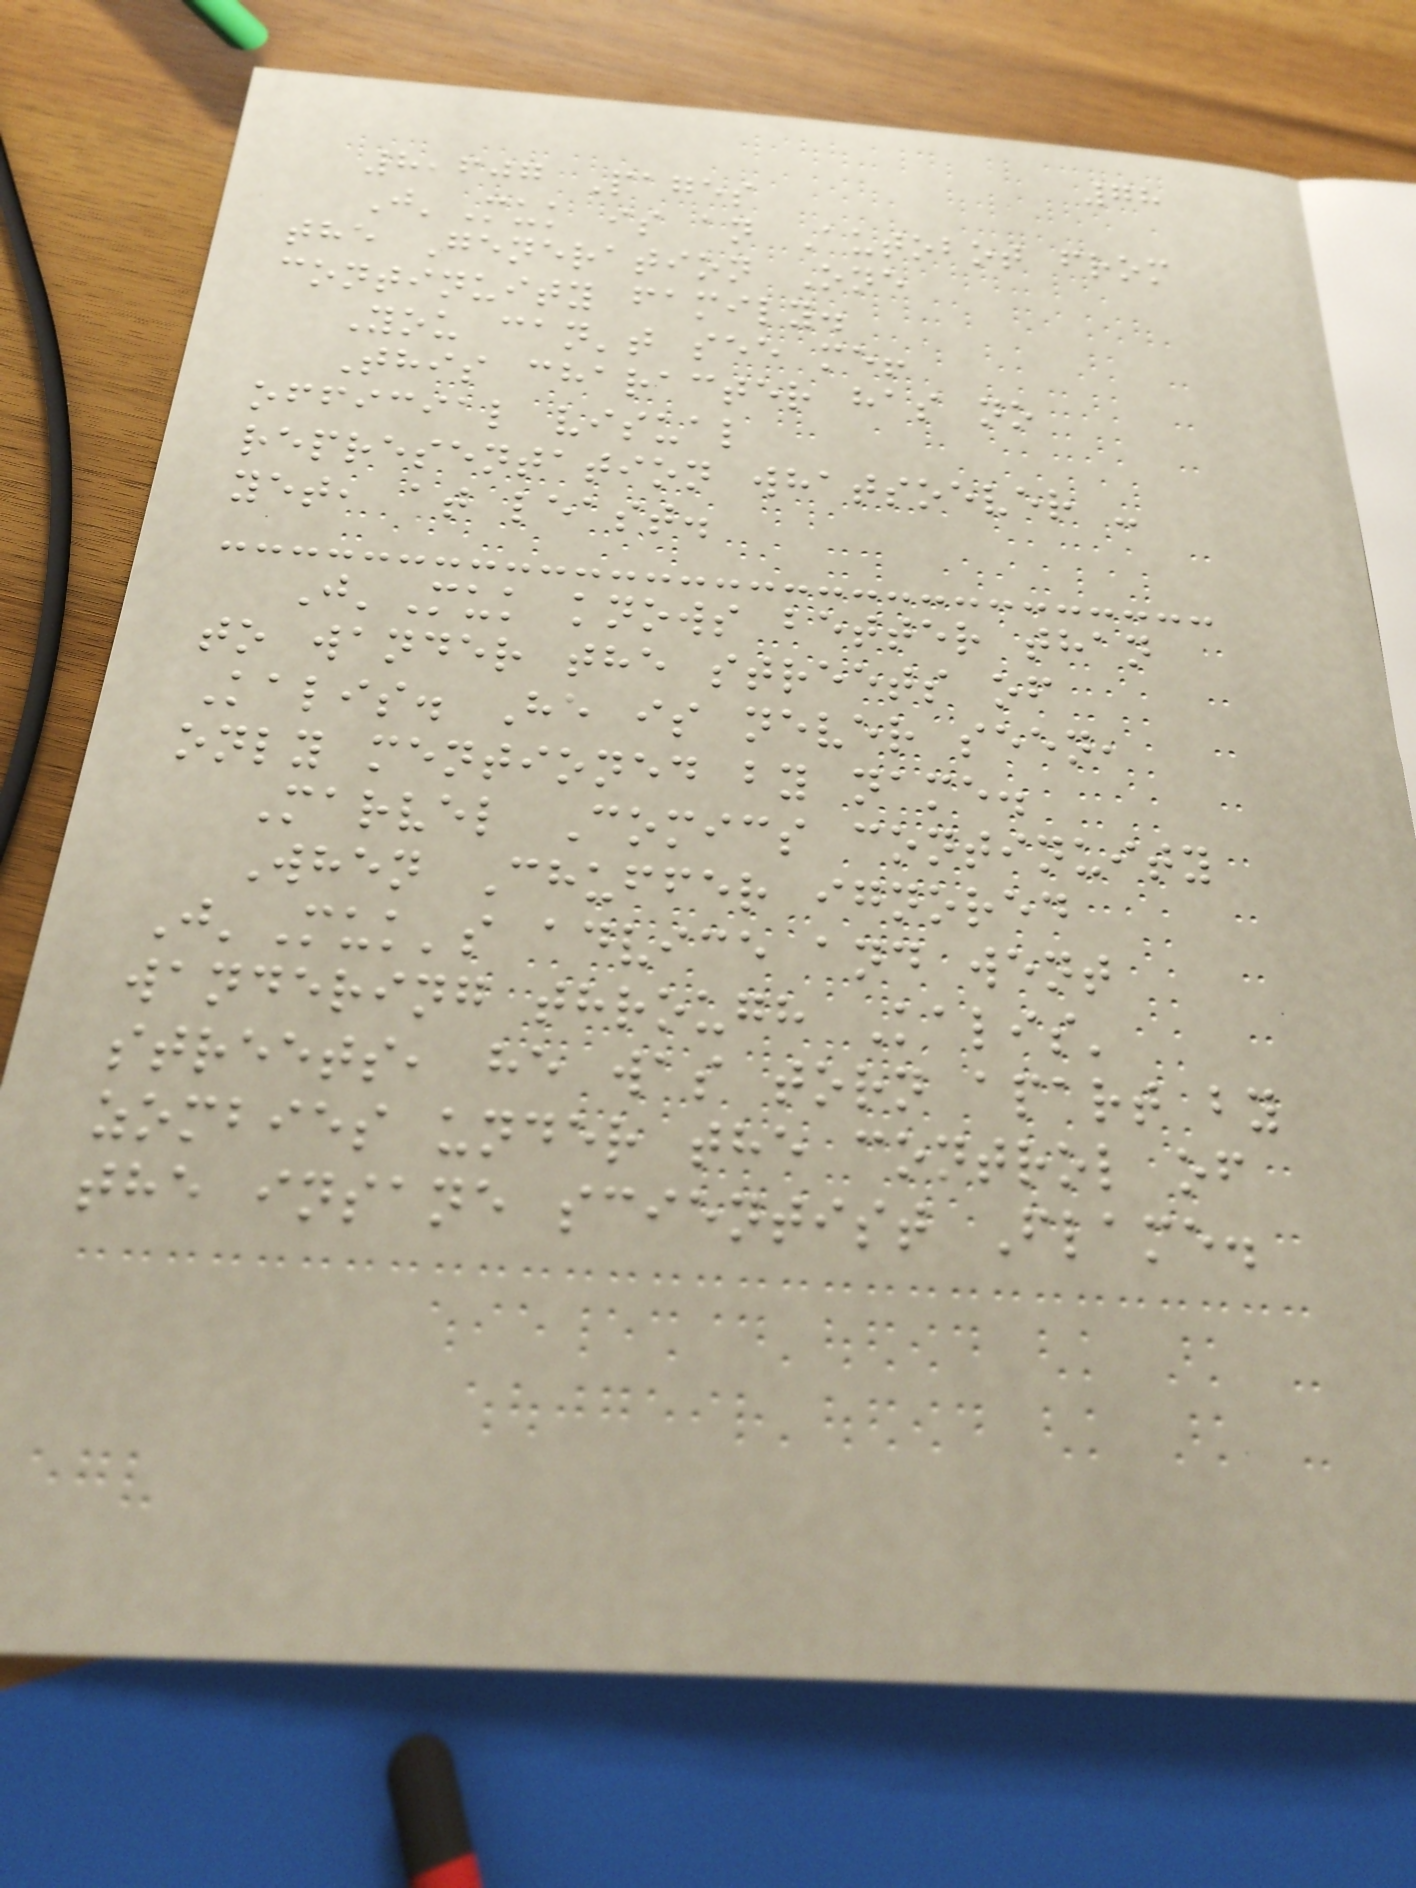78
8,607 Pages
J'Muk is an Autobot from
the Generation One
continuity family.
You can't see me!
This character has no
official visual
representation whatsoever -
yet, at least.
J'Muk knows better than
to wander the streets of
Kalis. He is never seen,
only mentioned by name.
Marvel Comics continuity
When Chuffer ignored
J'Muk's advice and went
wandering through Kalis'
streets, he was torn apart by
zombies under the control of
the insane scientist Flame.
